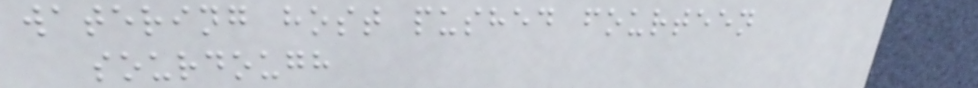watering host pushed fourteen
sourdough
